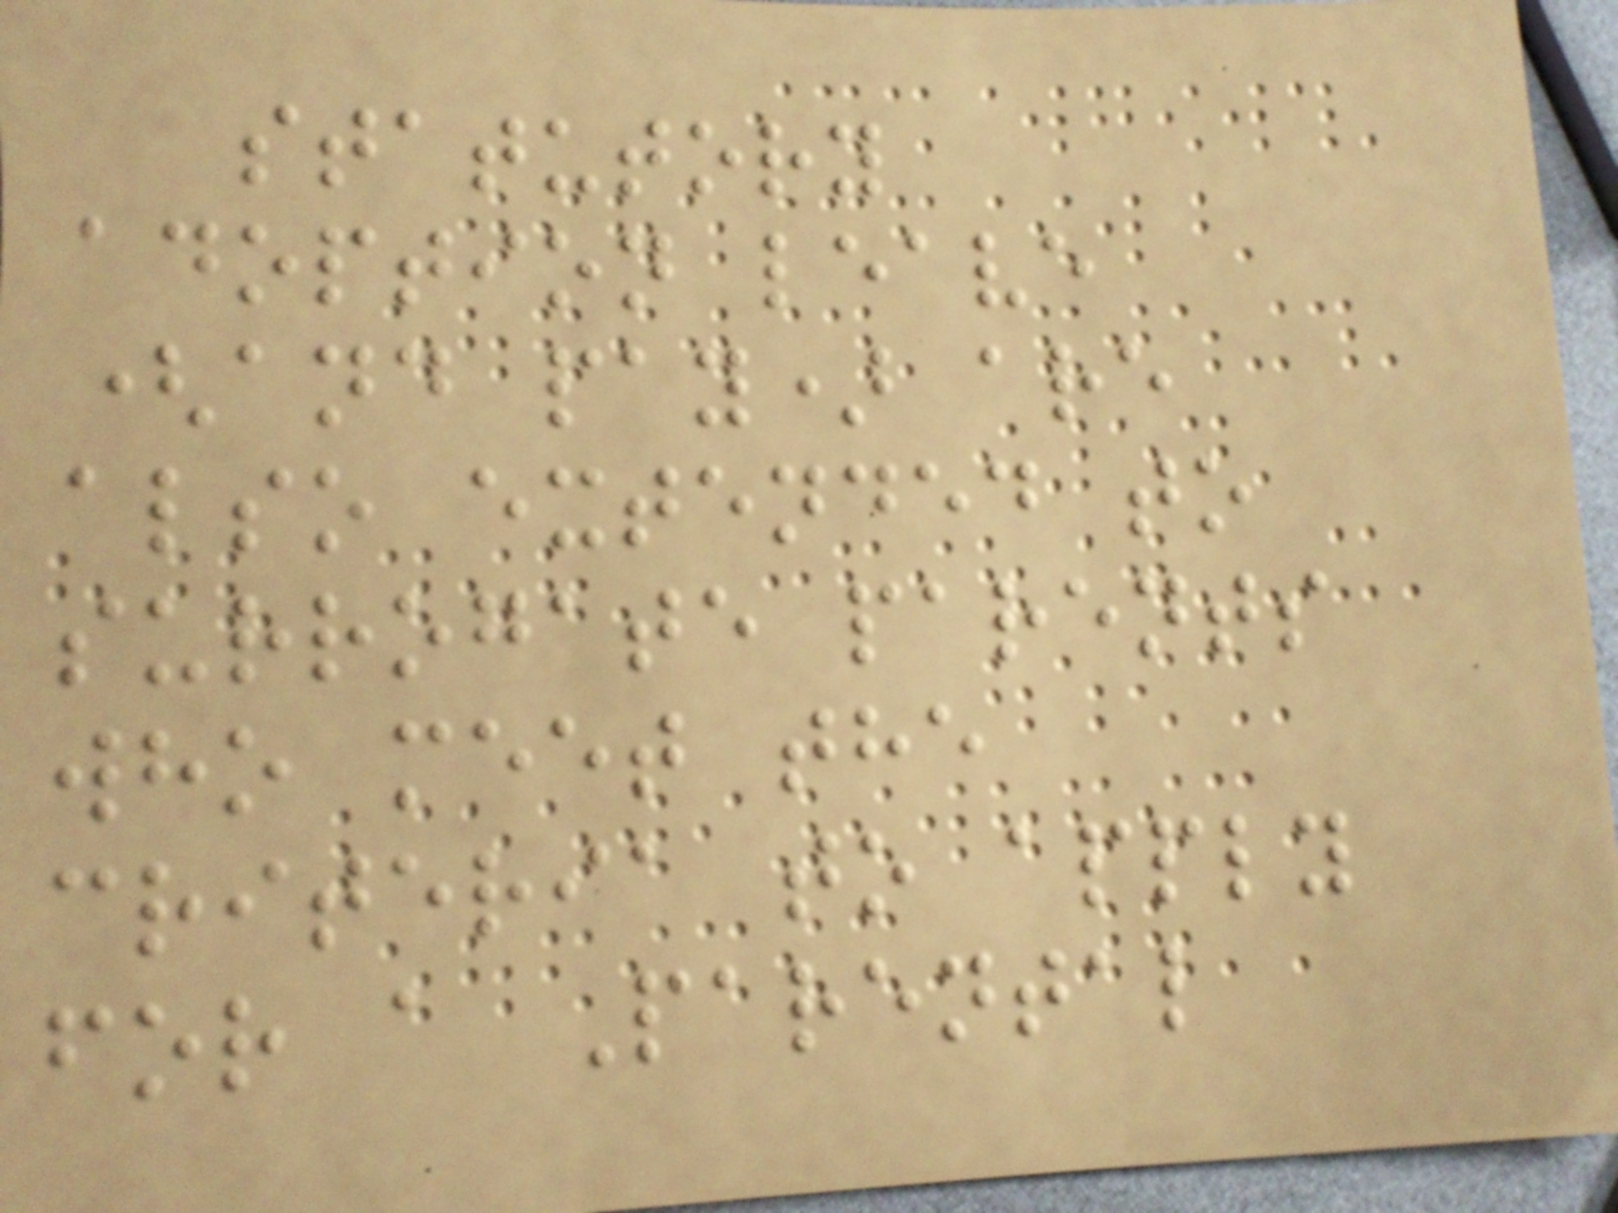statutory
adoption leave
(and pay) are
also extended to
surrogate parents
who meet the
criteria to apply
for a Parental
